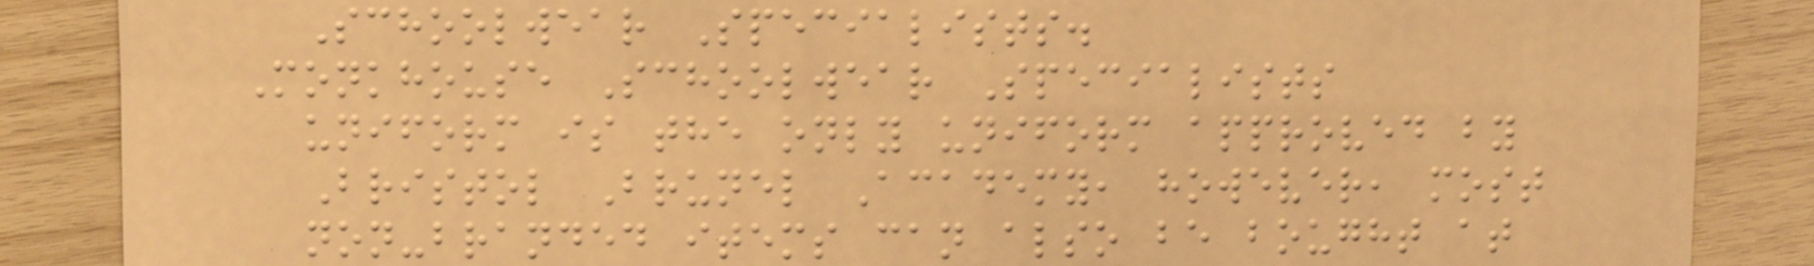Schoolwear Specialists.
Monkhouse Schoolwear Specialists
uniform is the only uniform approved by
Bristol Brunel Academy, however, most
non-branded items can also be bought at
